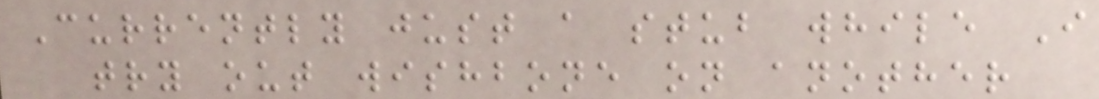Currently just a stub while I
try out wishbone on another
